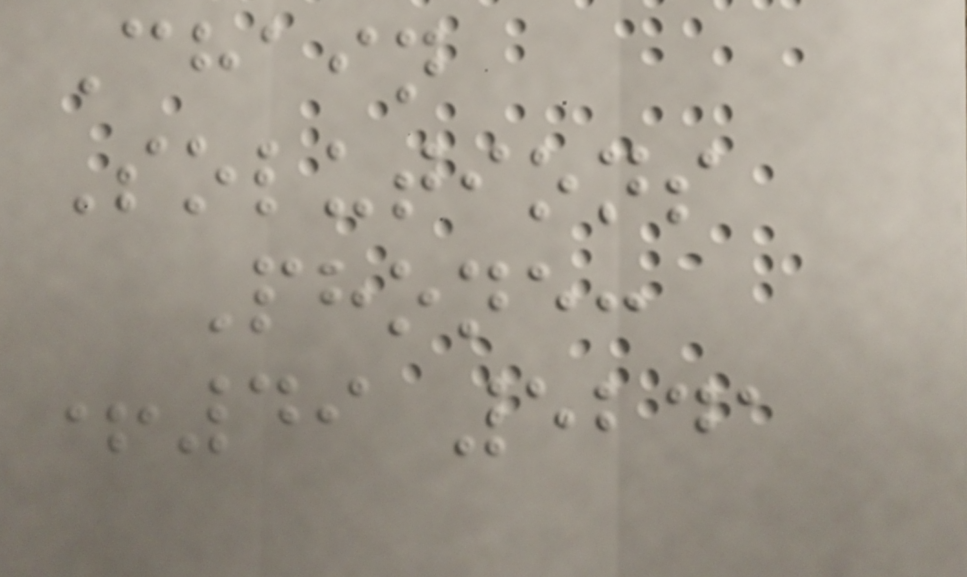Chain
Solutions
Phone:
+49 5241
